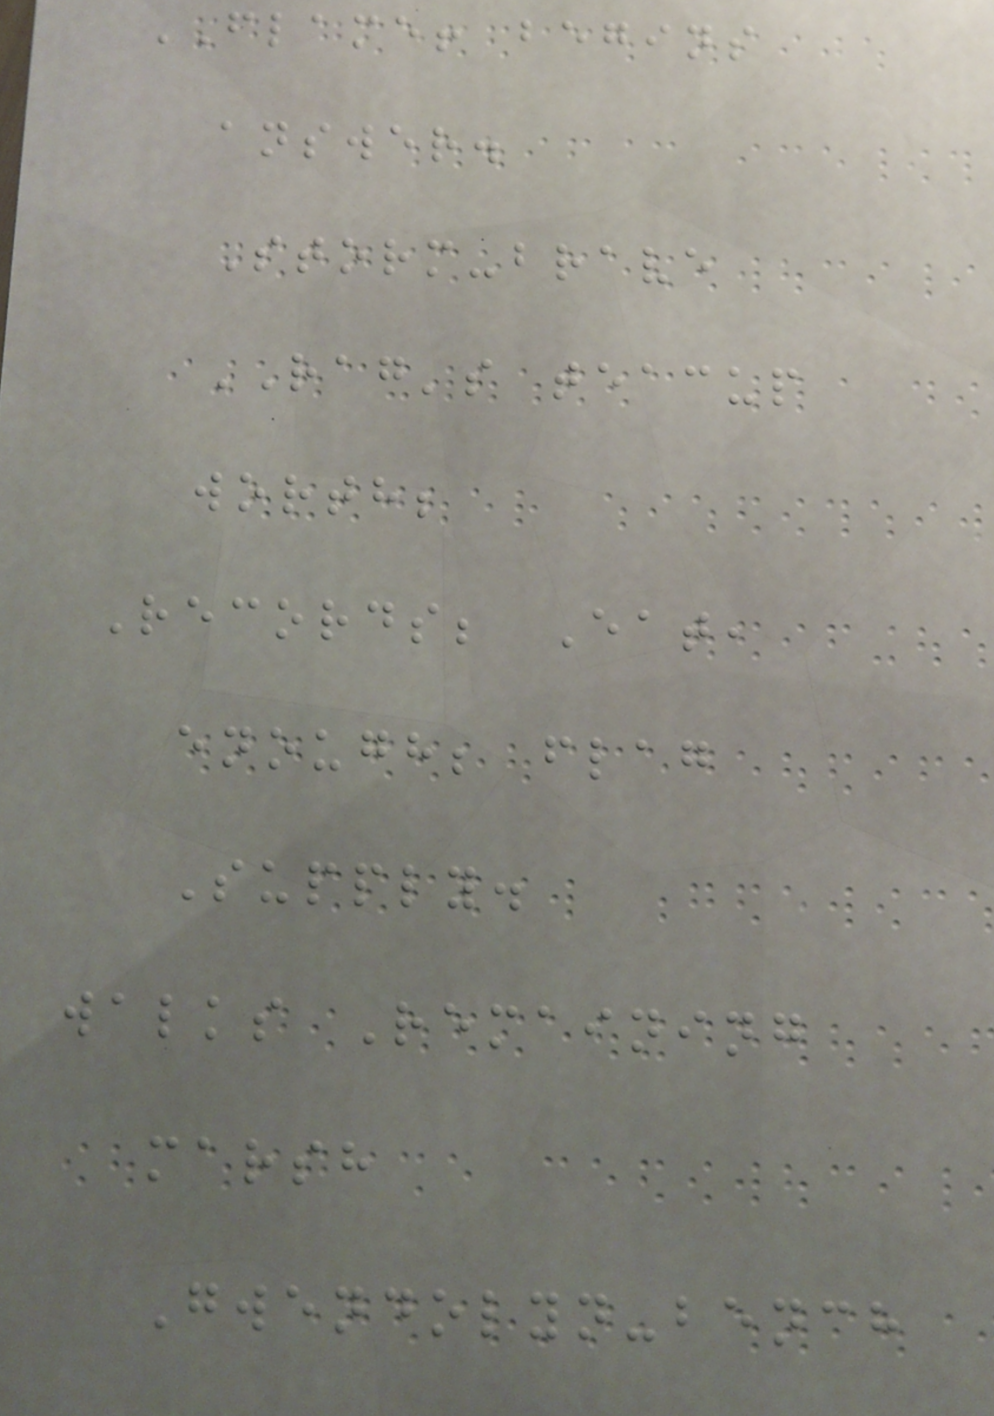FLAME! begins
answer.
Storm-brave
RAG's teacup
worth;
Records; Eat,
enough; flag
Supply.
walks Remaining
marsh
Gwendolyn-bench
